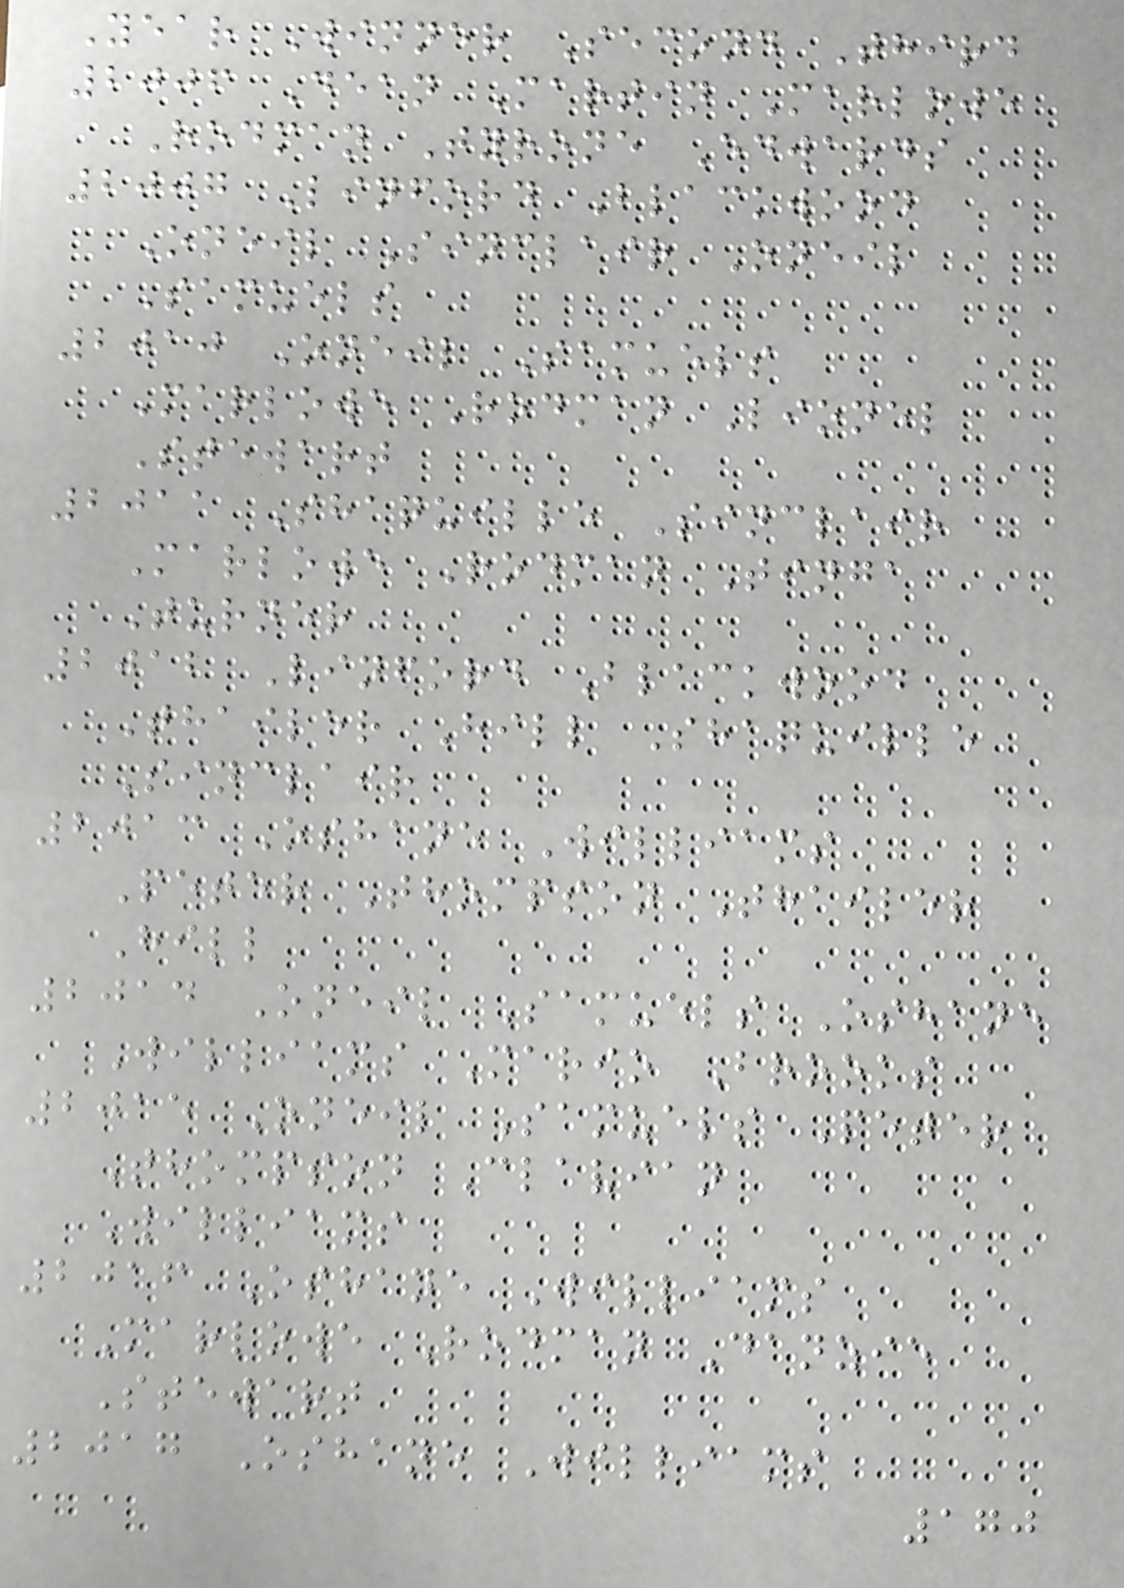Year Winner Second Third
2006 Dean Martin Marlowe
Rodman Tyrone Edwards
2007 Linford Blackwood
Oneil Sinclair Oneil
Samuels
2010 Oneil Samuels
Marlowe Rodman Lionel
Stewart
2011 Shaquille Sinclair
Marlowe Rodman Tinga
Turner
2012 Linford Blackwood
Thailer Hill Shaquille
Sinclair
2013 Oshane Williams
Peter Thompson Thailer
Hill
2014 Oneil Samuels Oshane
Williams Mario Brooks
2015 Oneil Samuels Peter
Thompson Clavian
Williams
2016 Oshane Williams
Marlowe Rodman Danzie
Stewart
2017 Oshane Williams
170
